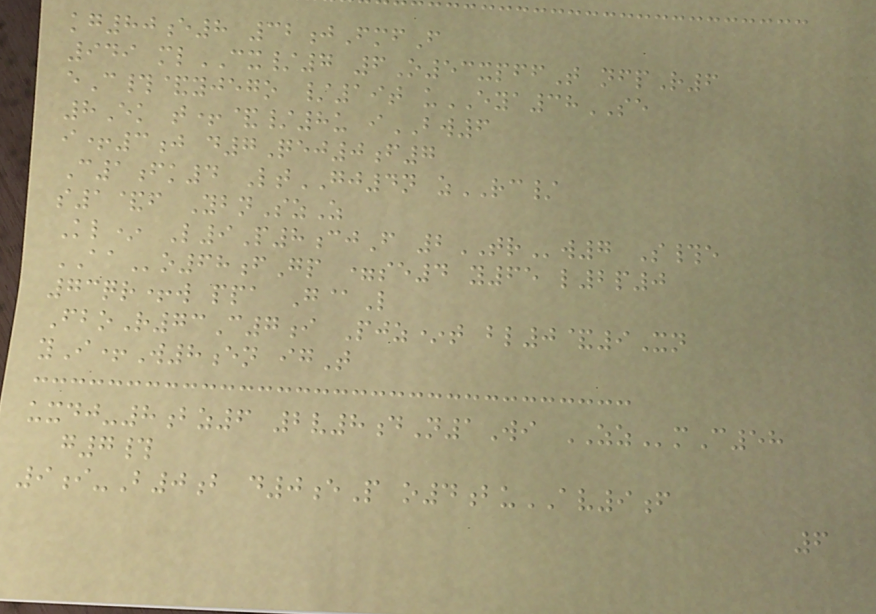kg80e8 32jFmfF
949 mlCX/7 6O53xpffT nfpR6
eC#&yjego /19t uEYA38SE
8Ek t+&/8u iBW6
i+3j d7Qej0f7
C1fk4 LtGJ4n zRC/
s1&f YbnSzZ
Kl* L9P8cjF 2TRw7 S#e
AAo68fGp =se4 y65 l2p0
73qr+w ppa G@L
FboR73C7i Pjz*t bl0&9Xn
yI+W8en igT
uxdj-8bz6 2v8dN1Wi ZZmC58
g7#
9i-B0b d0eP o4buAV9f
6
